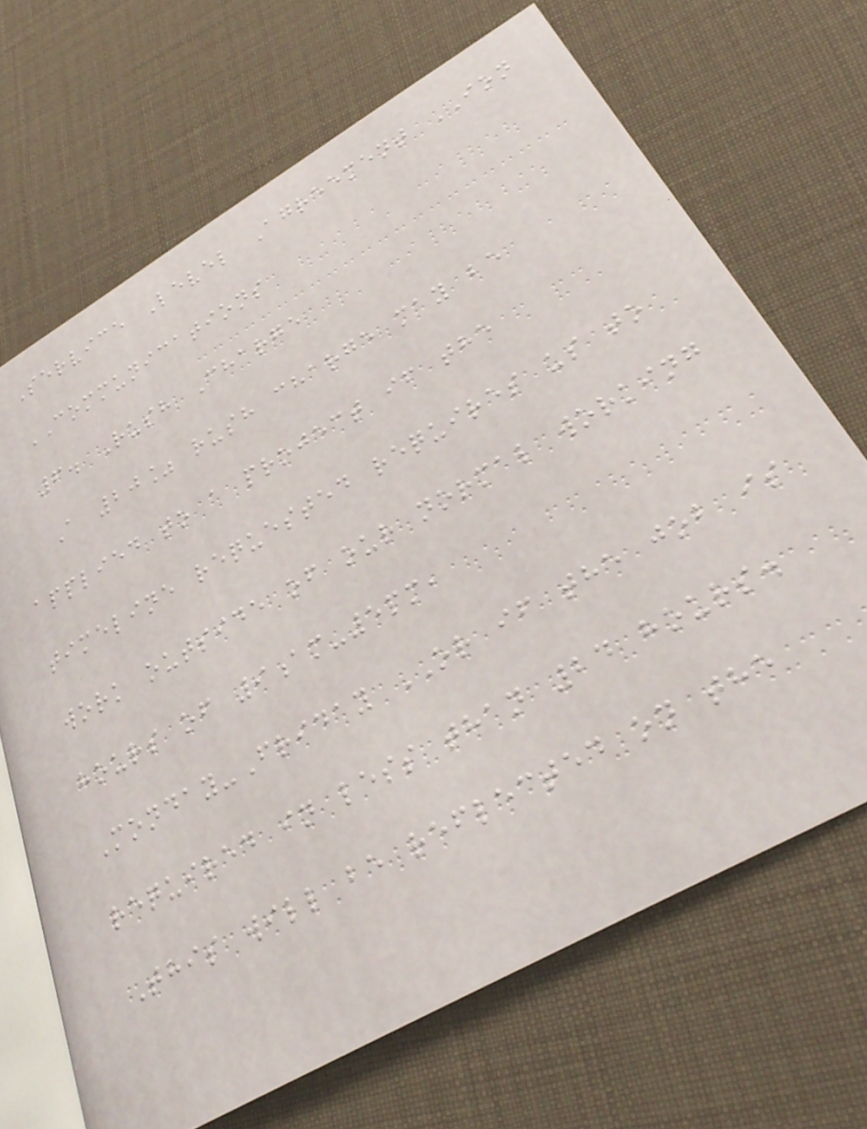Service Level Agreement ION
COMMUNICATIONS
6. Rush Charge
A 20% rush charge may be
applied to a project if the
timeline requested requires us to
work outside of our normal working
hours of 9am-5pm,
Monday-Friday OR if the job is
required in less than 24 hours.
This will be reflected on the
